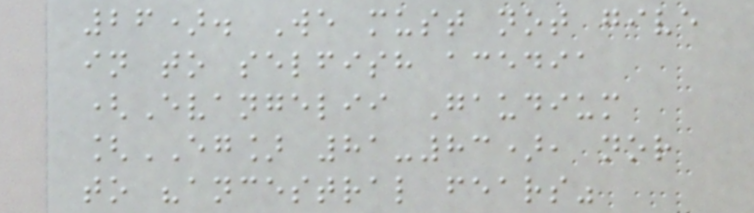26). We must not give
in to selfish acedia
(Evangelii Gaudium
[EG] 81-83), nor
to "ancestral fears"
